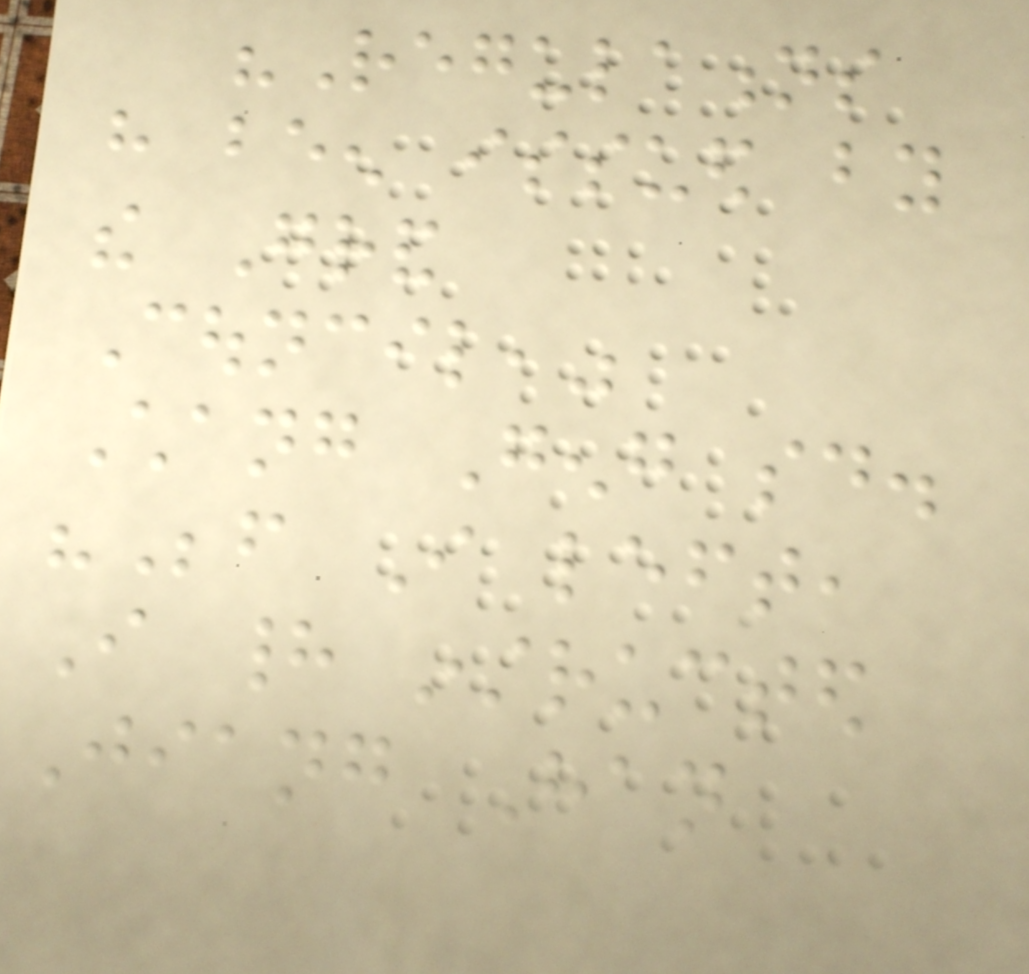"Regulations
have been issued by
the Grand
Council,"
Chang Geng said.
"Before I left,
I had instructed
Jiang Han
